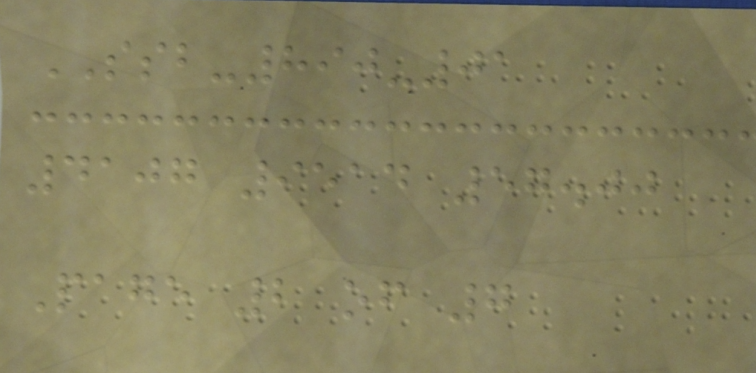SSB-890-01
4107 9514 57.00
Page 2 of 7
